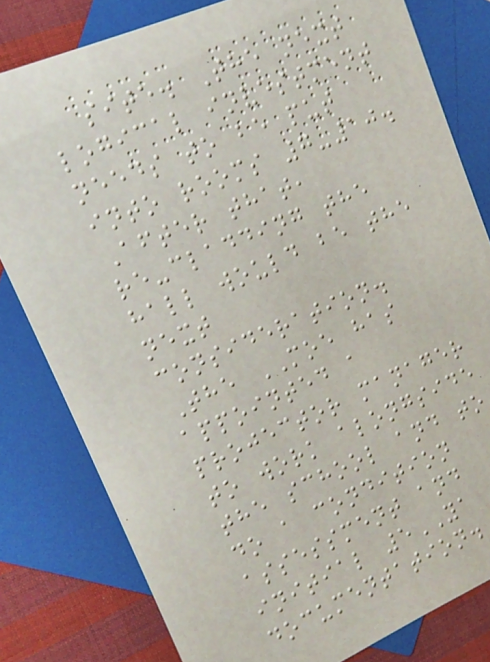site. The next
logical investment
needs to be put
into rooms 7-10.
After that,
re-cladding the
hall would be the
next
consideration.
The MOE has
appointed a
projector manager
to work alongside
the school and to
do a condition
assessment and
initial 5YA
documentation.
